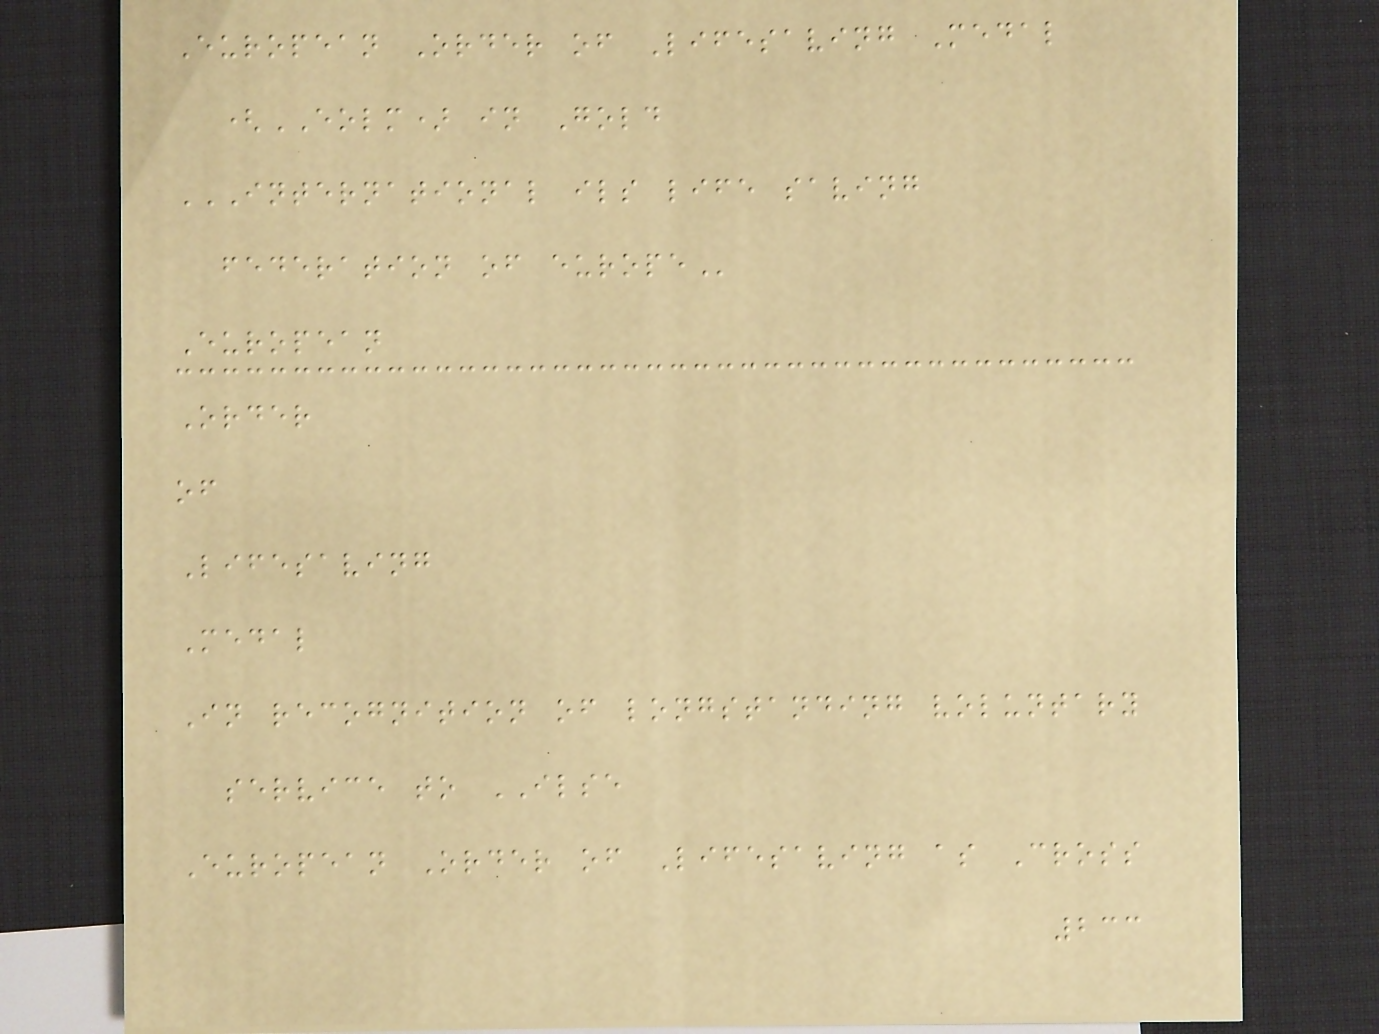European Order of Lifesaving Medal
(EOLM) in Gold
INTERNATIONAL ILS LIFE SAVING
FEDERATION OF EUROPE
European
Order
of
Lifesaving
Medal
In recognition of longstanding voluntary
service to ILSE
European Order of Lifesaving as Cross
233
